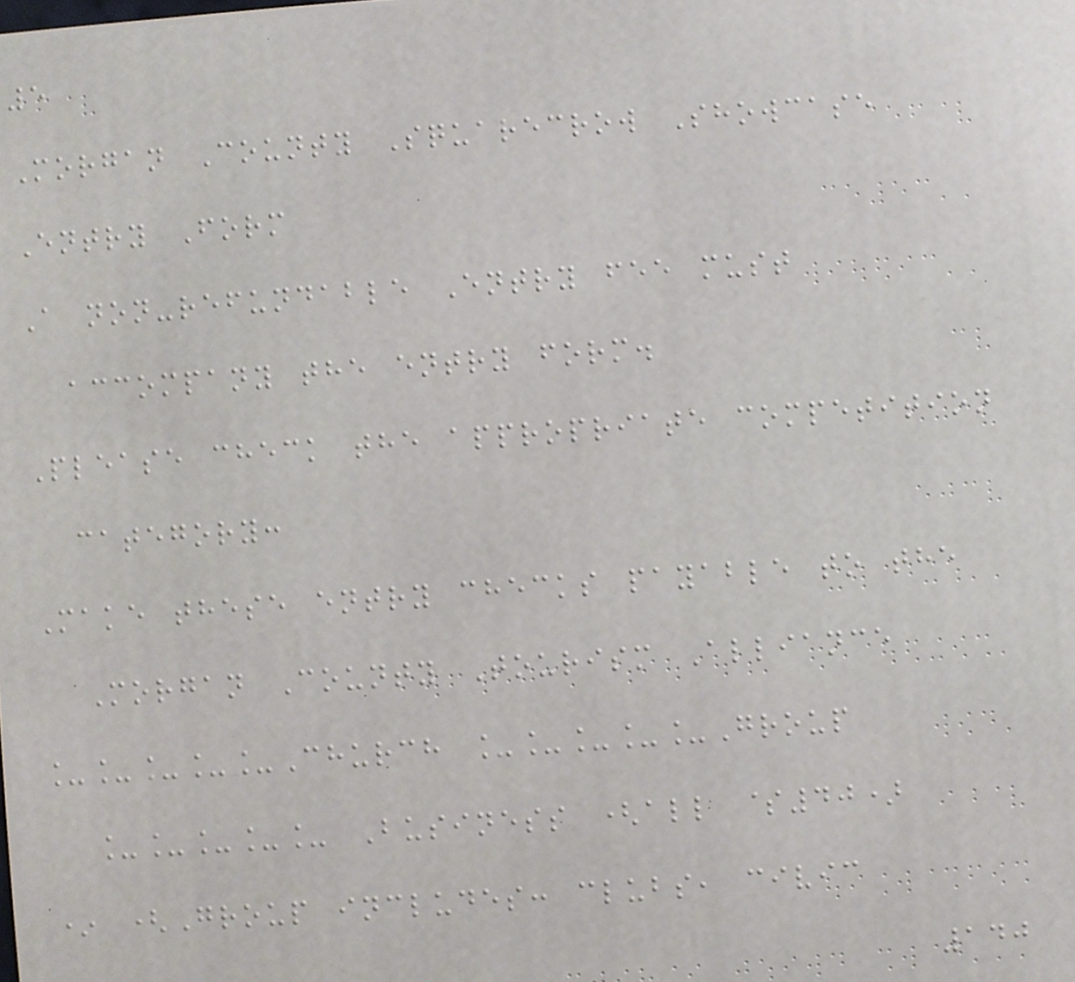5
Morgan County Squarecrow Showcase
Entry Form
A non-refundable Entry fee must
accompany the entry form.
Please check the appropriate competition
category:
Make these entry checks payable to the
Morgan County Tourism Alliance
_____Church _____Group
_____ Business (all $40)
* (Group includes: clubs, civic
140
